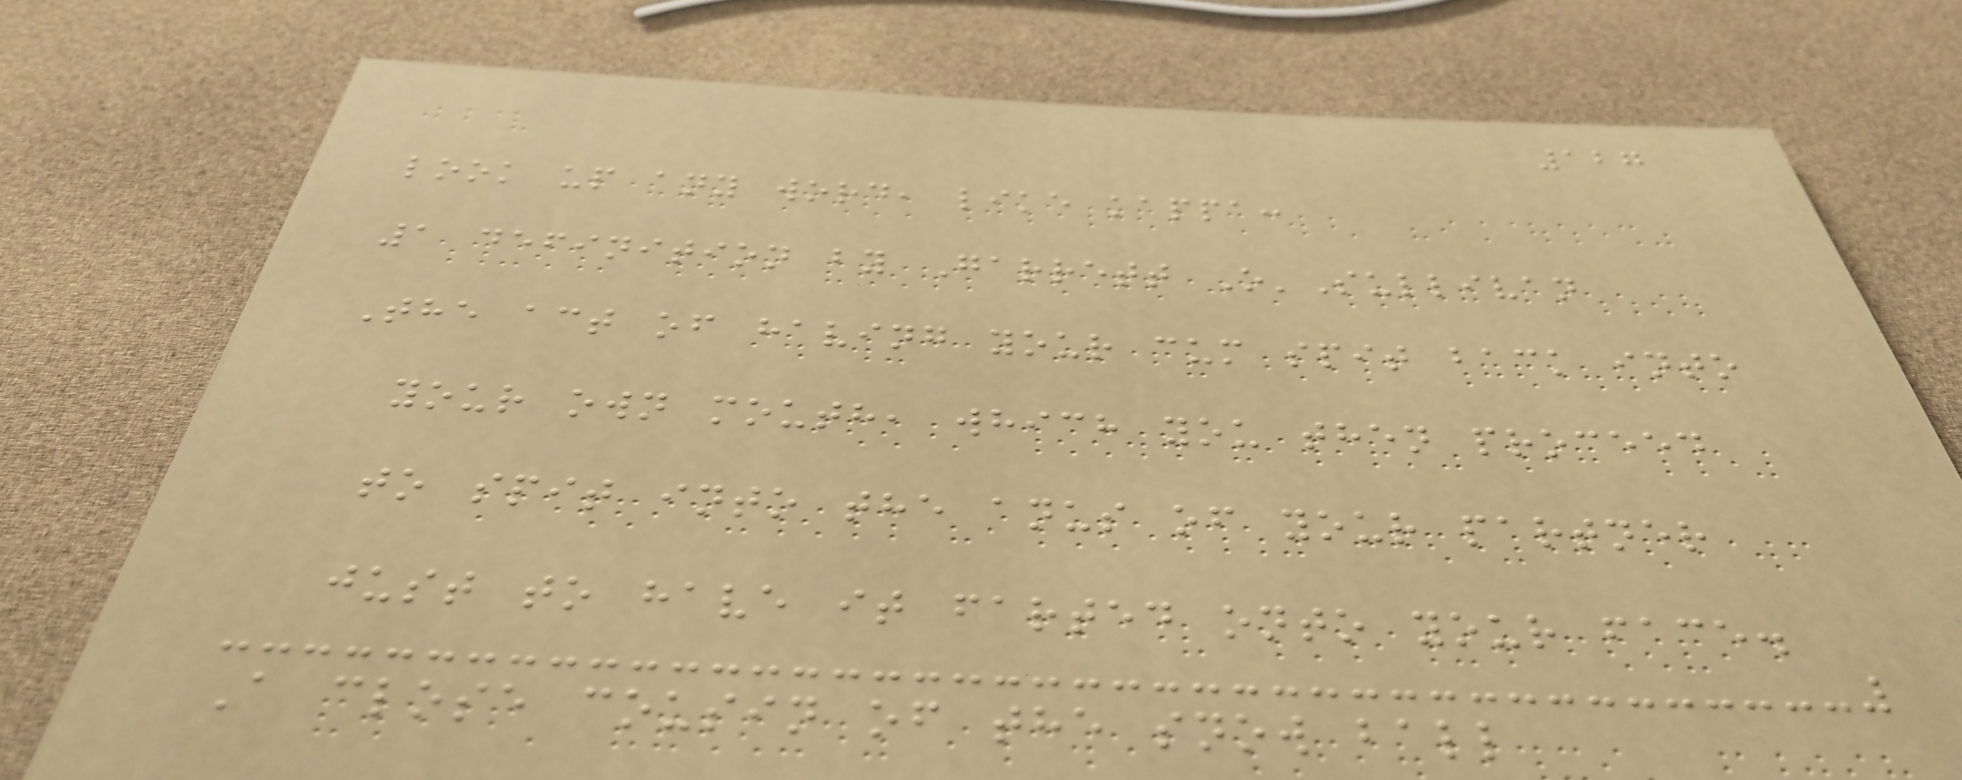127
look up any word, like kappa:
1 definition by Garrett O'Sullivan
The act of having your cum spit back into
your own mouth, which you then proceed
to spit into the anus of your partner
just to have it farted onto your face.
A close cousin of the snow ball
